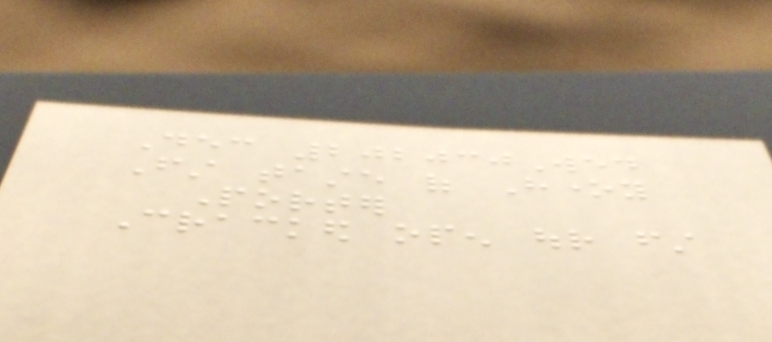Dec 202030Wed
First taste of Honey
Porter
Cracked open our first
